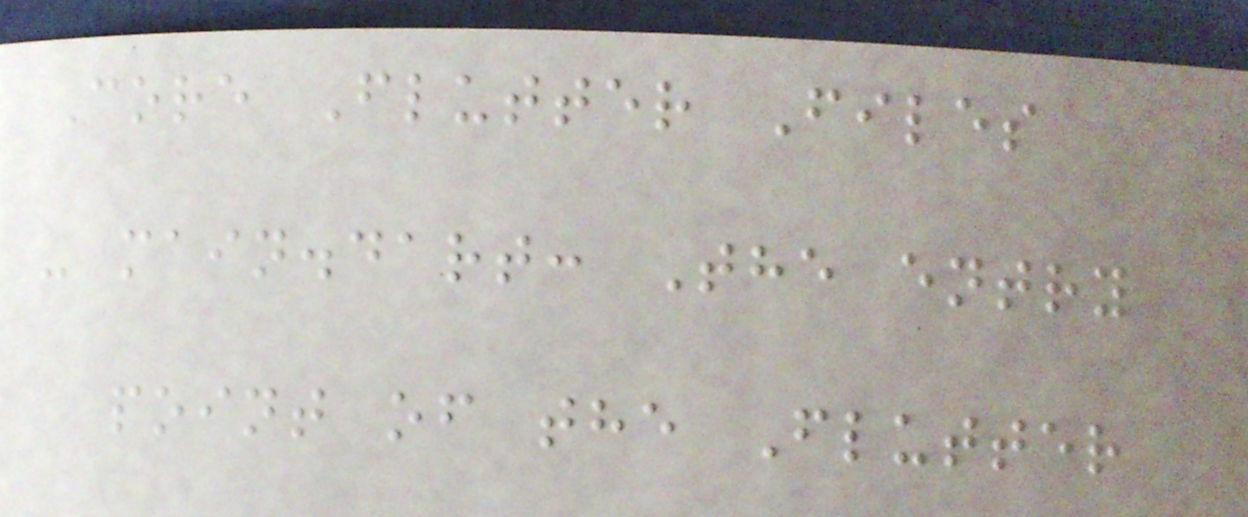Core Flutter Files
- main.dart: The entry
point of the Flutter
